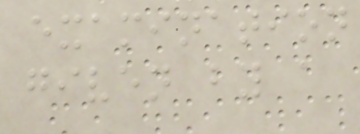examination
given by a
